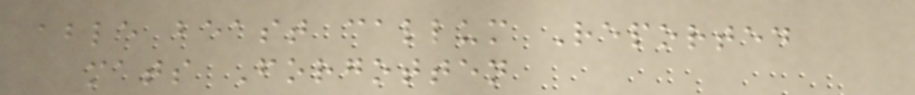able beast callum Reported
mats Forgotten
